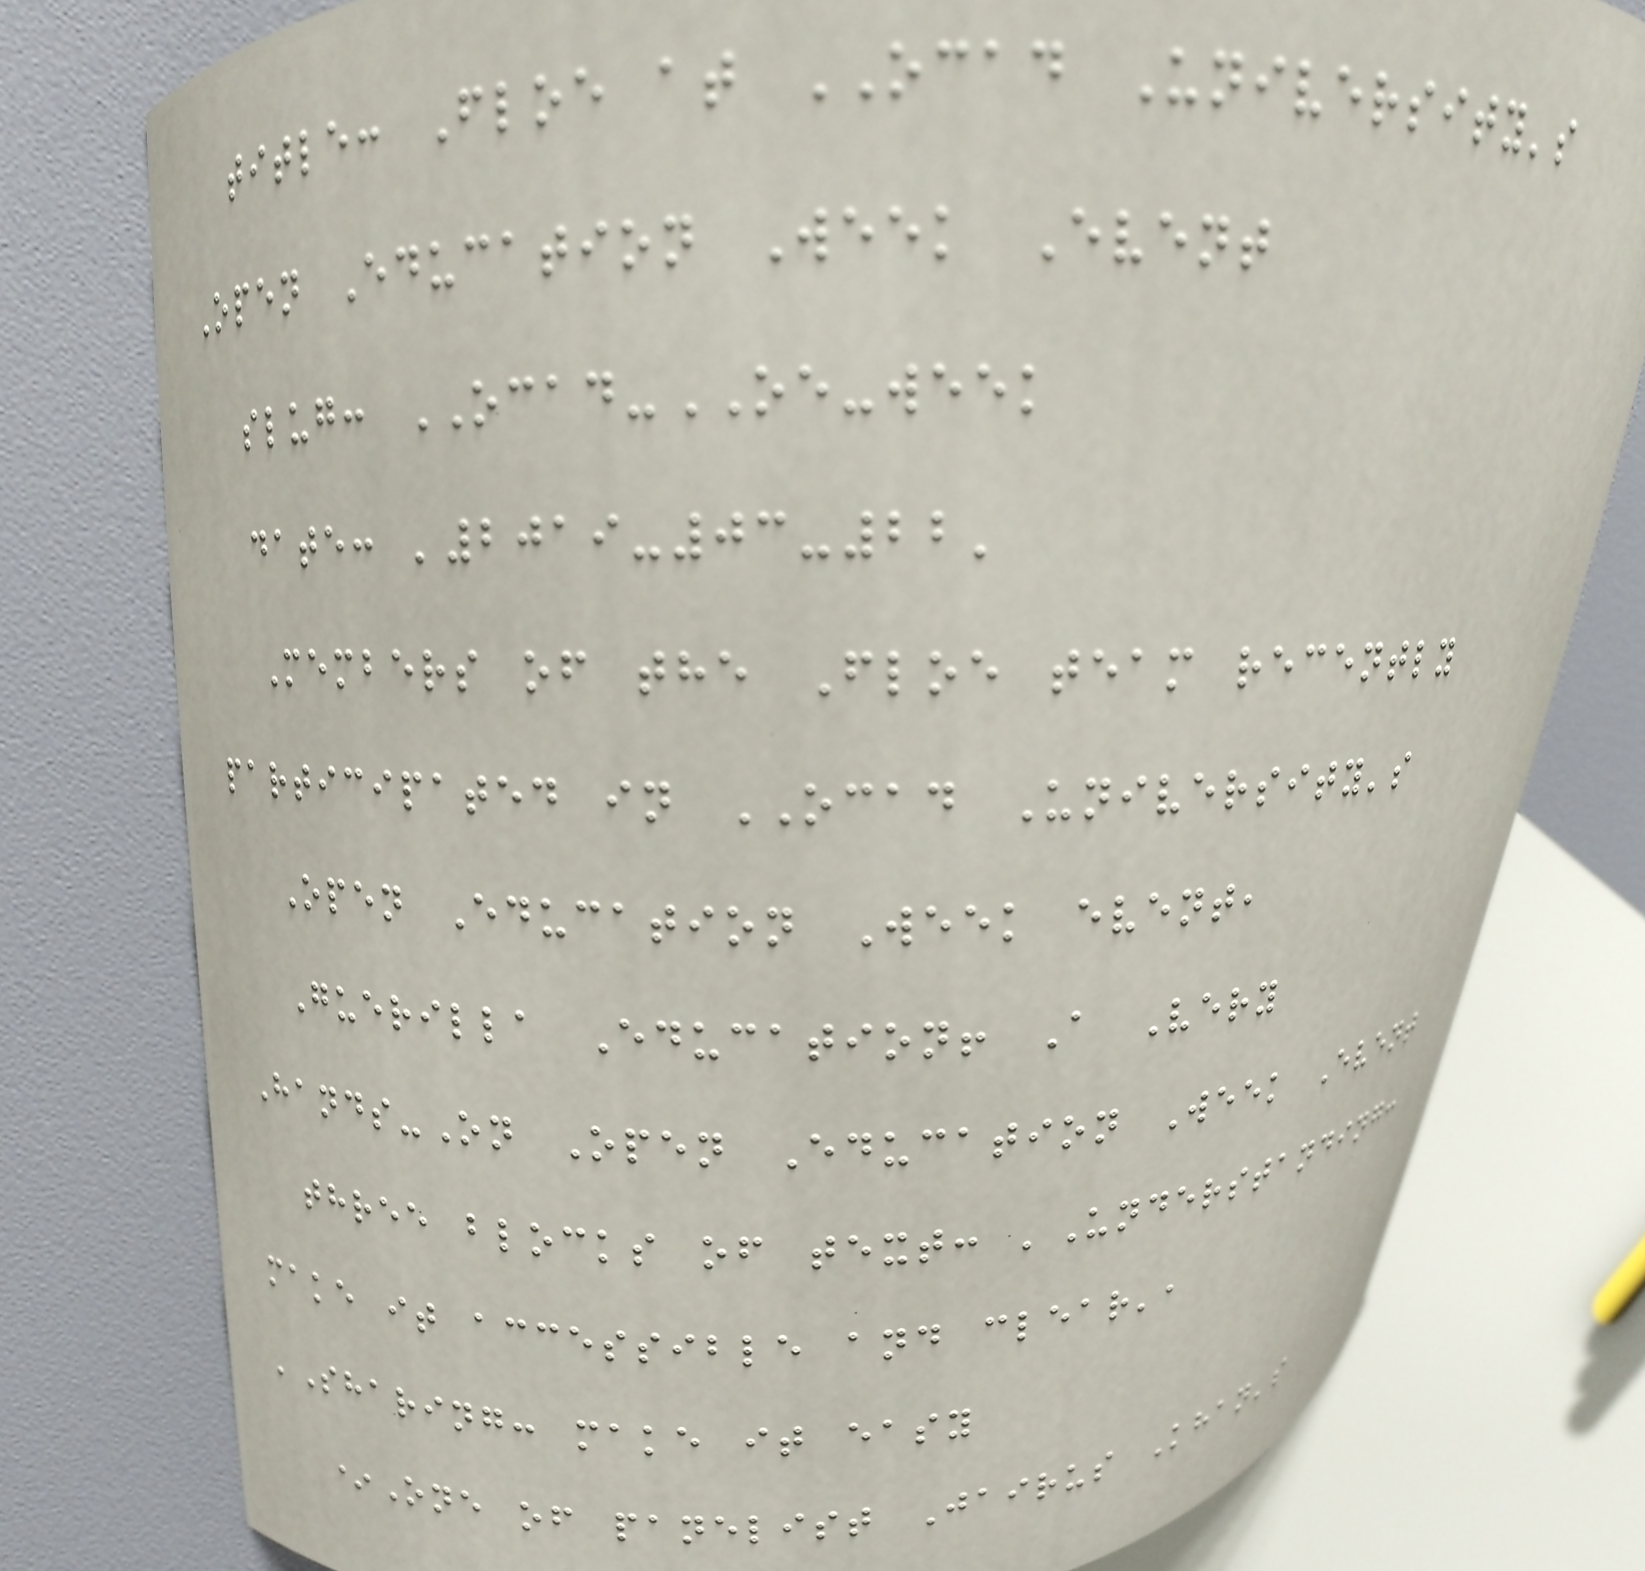title: Floe at OCAD University's
Open Education Week Event
slug: OCAD-OE-week
date: '2019-03-22'
Members of the Floe team recently
participated in OCAD University's
Open Education Week event,
Guerilla Education! A Very
Hands-On Open Education Week Event
three blocks of text: 'Understanding:
make it accessible and clear',
'Sharing: make it easy
*One of panelist Jairus Khan's
